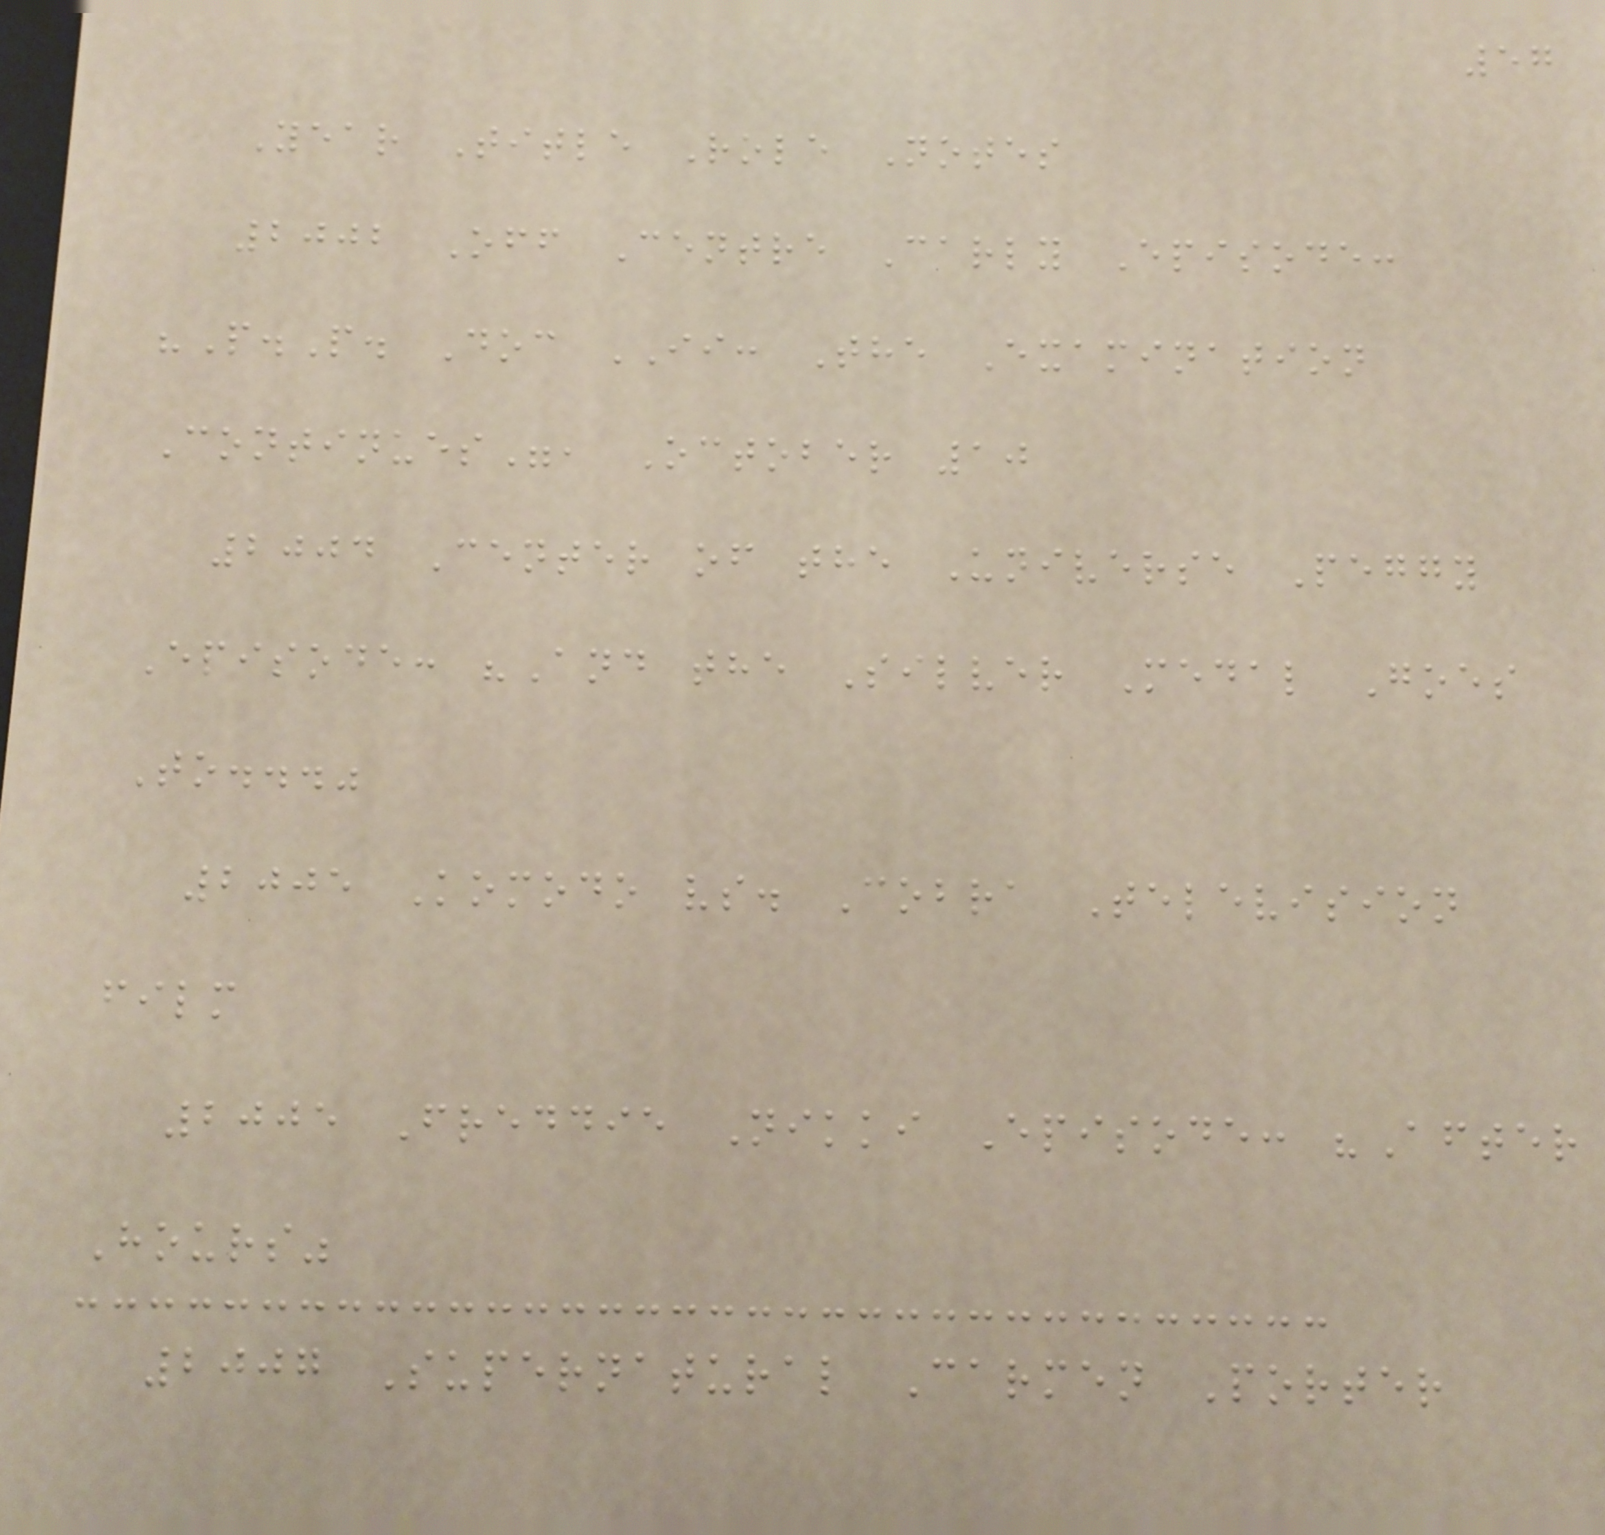57
Year Title Role Notes
2002 Off Centre Carly Episode:
"P.P. Doc II: The Examination
Continues", October 10
2004 Center of the Universe Peggy
Episode: "And the Silver Medal Goes
To..."
2005 Komodo vs. Cobra Television
film
2005 Freddie Nikki Episode: "After
Hours"
2007 Supernatural Carmen Porter
